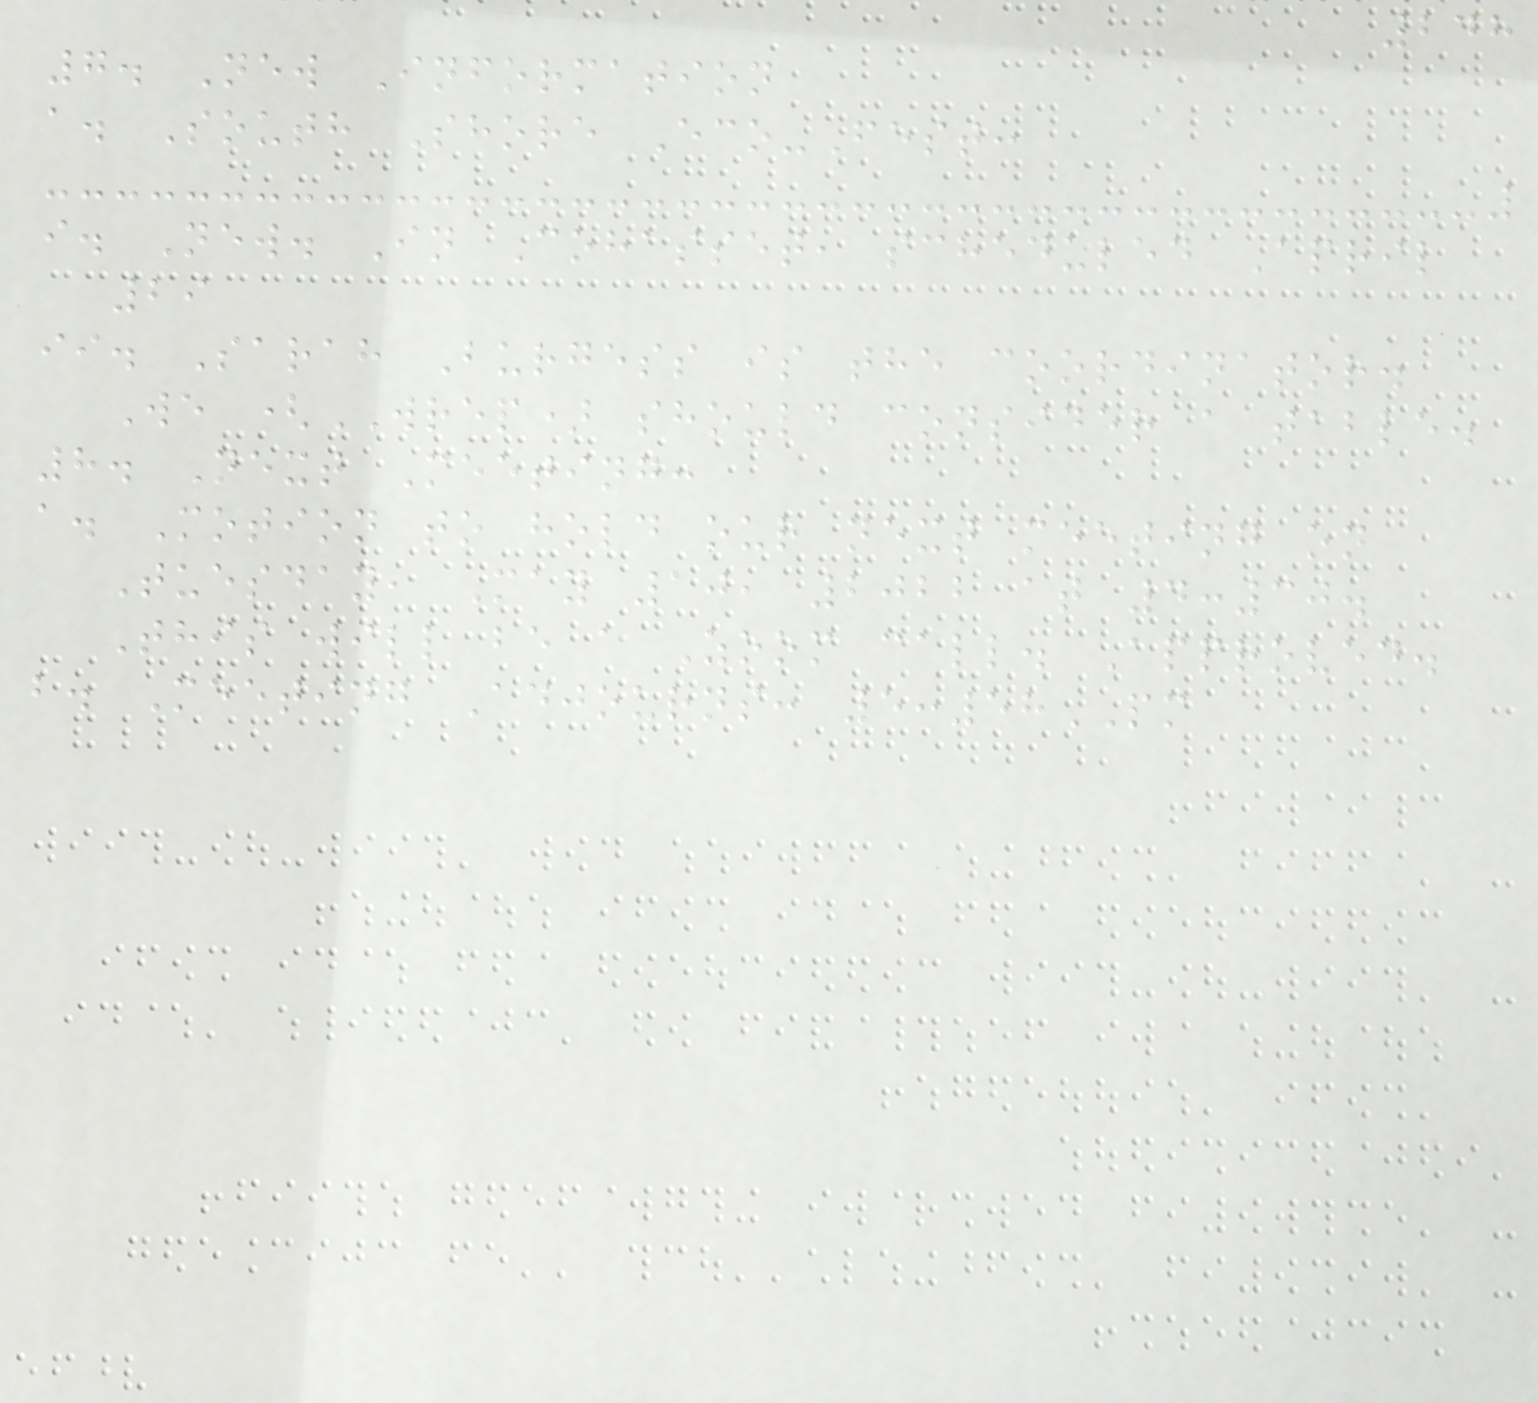248
7. New Information
a. South Shore Eco-Fest:
i. New. In Cohasset, scheduled April
29
ii. Sarah Burgess is the coordinator.
We (WREP) should consider a table.
8. Next Meeting:
a. Motion to hold our next meeting on
Tuesday, May 10, 2022 at 4:30.
This will be a Zoom call. Approved.
b. Meeting Adjourns: 5:58PM
